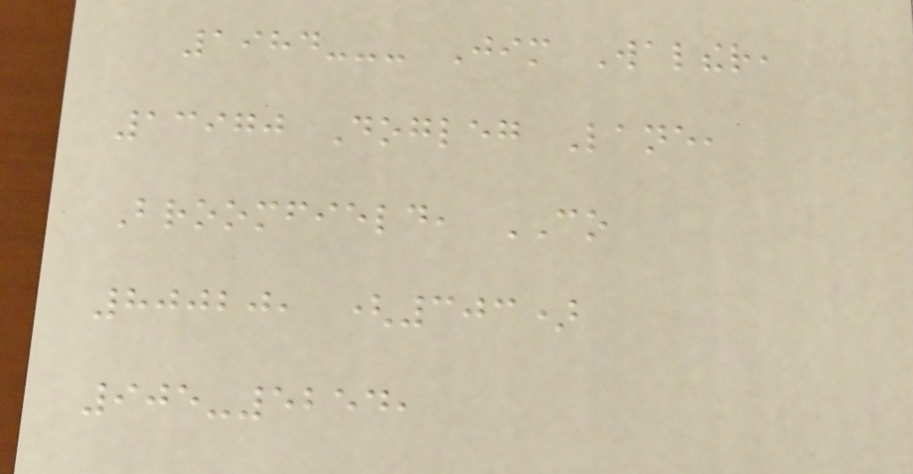1984--- Jim Walther,
13970 Dogleg Lane,
Broomfield, CO
80020, (303)
905-5254,
